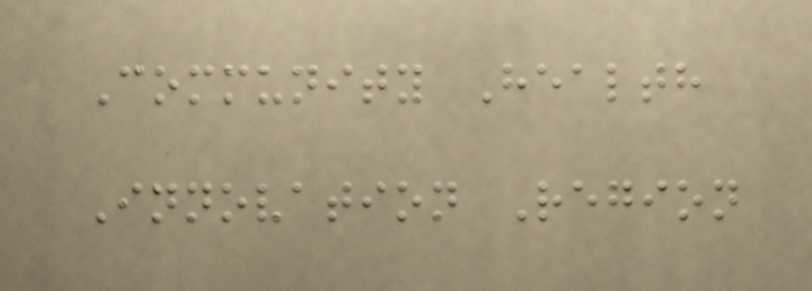Community Health
Innovation Region
